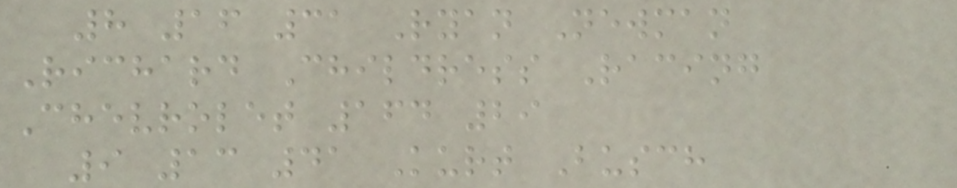8 16 31 Ryan Newman
Richard Childress Racing
Chevrolet 164 29
9 13 41 Kurt Busch
